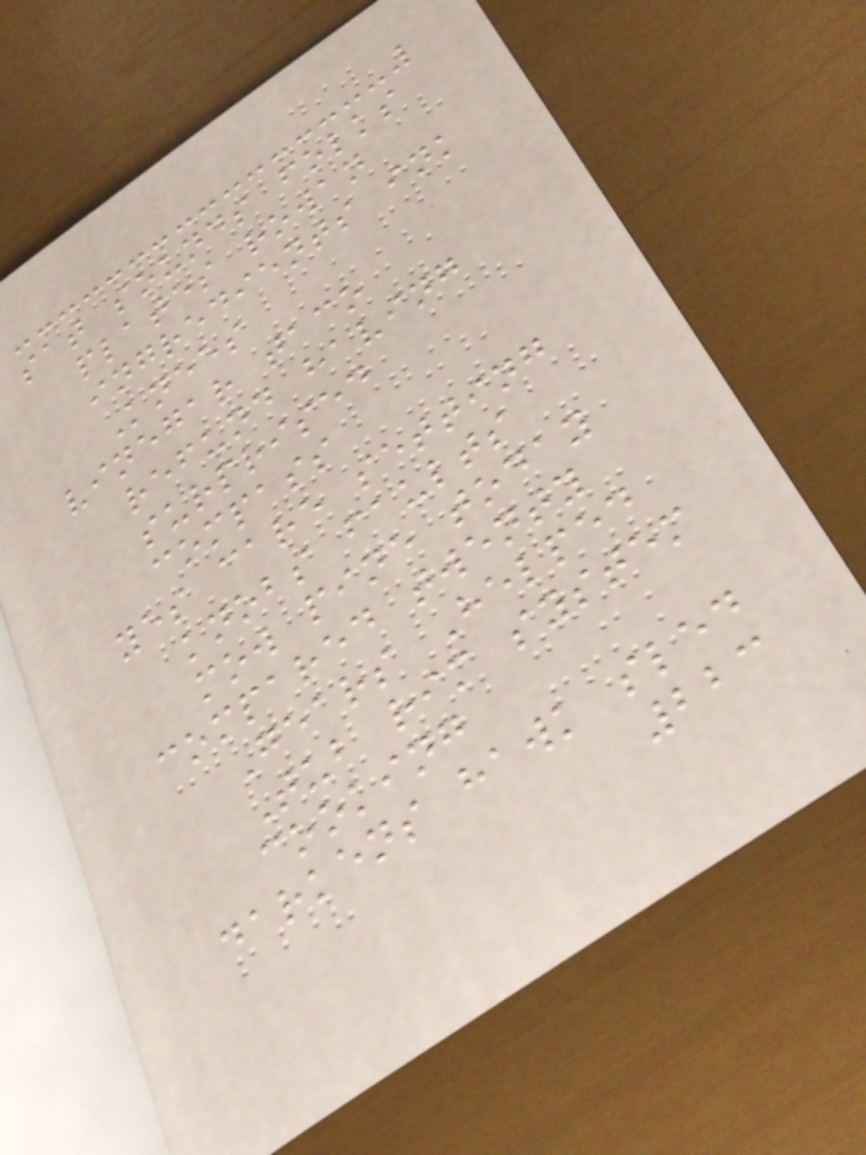sat sounds folks
plates rowan
ingredients ink
Knees
vinegar taco
refund having
surprised
compass
yes care setting
knobs faults
mow pine today
compared twenty
Gears Helped
Tub rim system
cooking
darkens hawk sled
223
